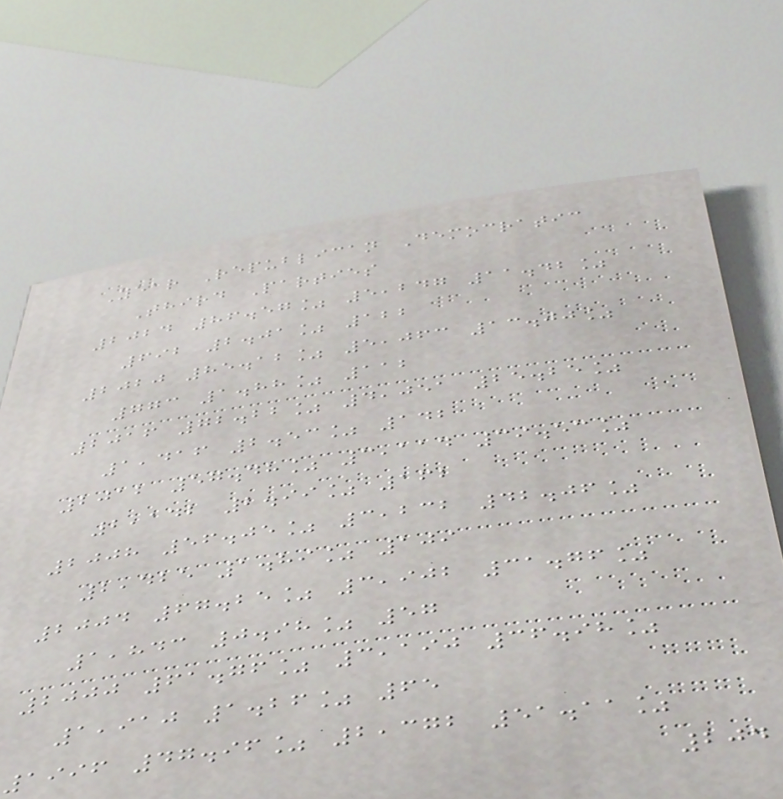Year Republican Democratic
Third Parties
2024 86.57% 5,247 11.42%
692 2.01% 122
2020 85.12% 5,063 13.00%
773 1.88% 112
2016 72.22% 4,051 25.25%
1,416 2.53% 142
2012 57.48% 3,114 39.53%
2,142 2.99% 162
2008 56.05% 3,232 42.06%
2,425 1.89% 109
2004 67.25% 3,902 31.76%
1,843 0.98% 57
2000 61.76% 3,190 36.98%
1,910 1.26% 65
1996 47.96% 2,372 51.11%
204
